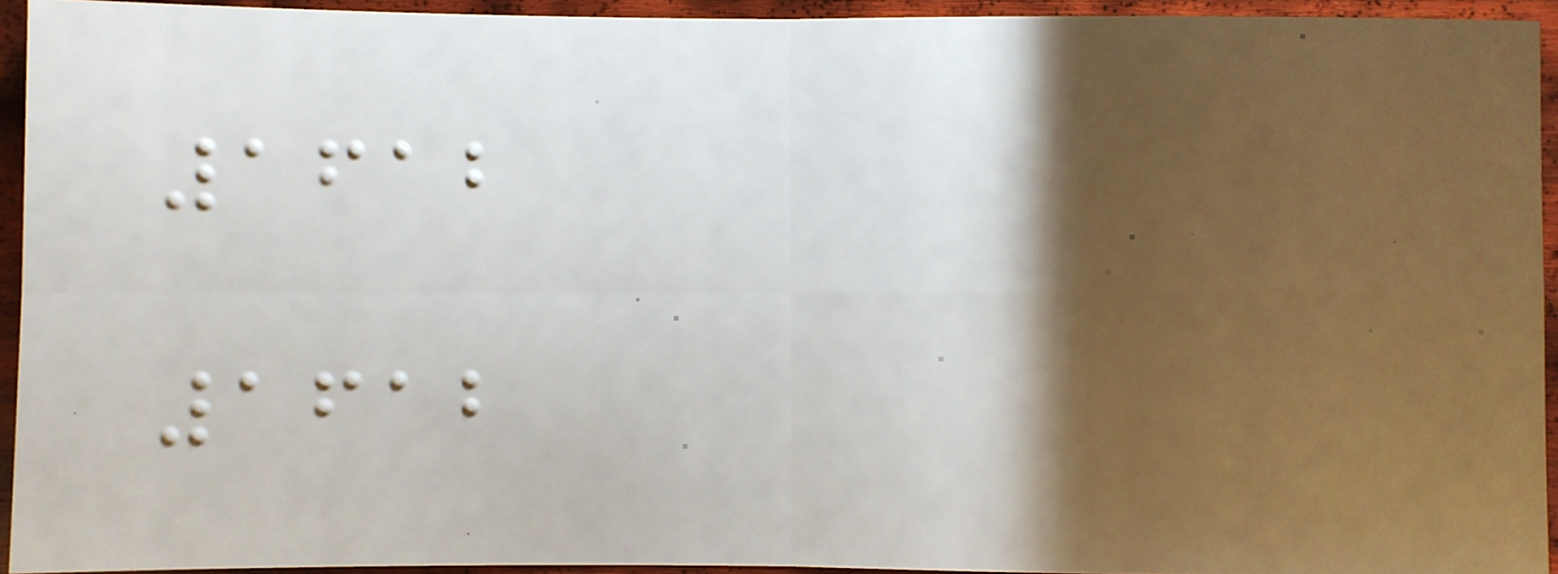1612
1612
